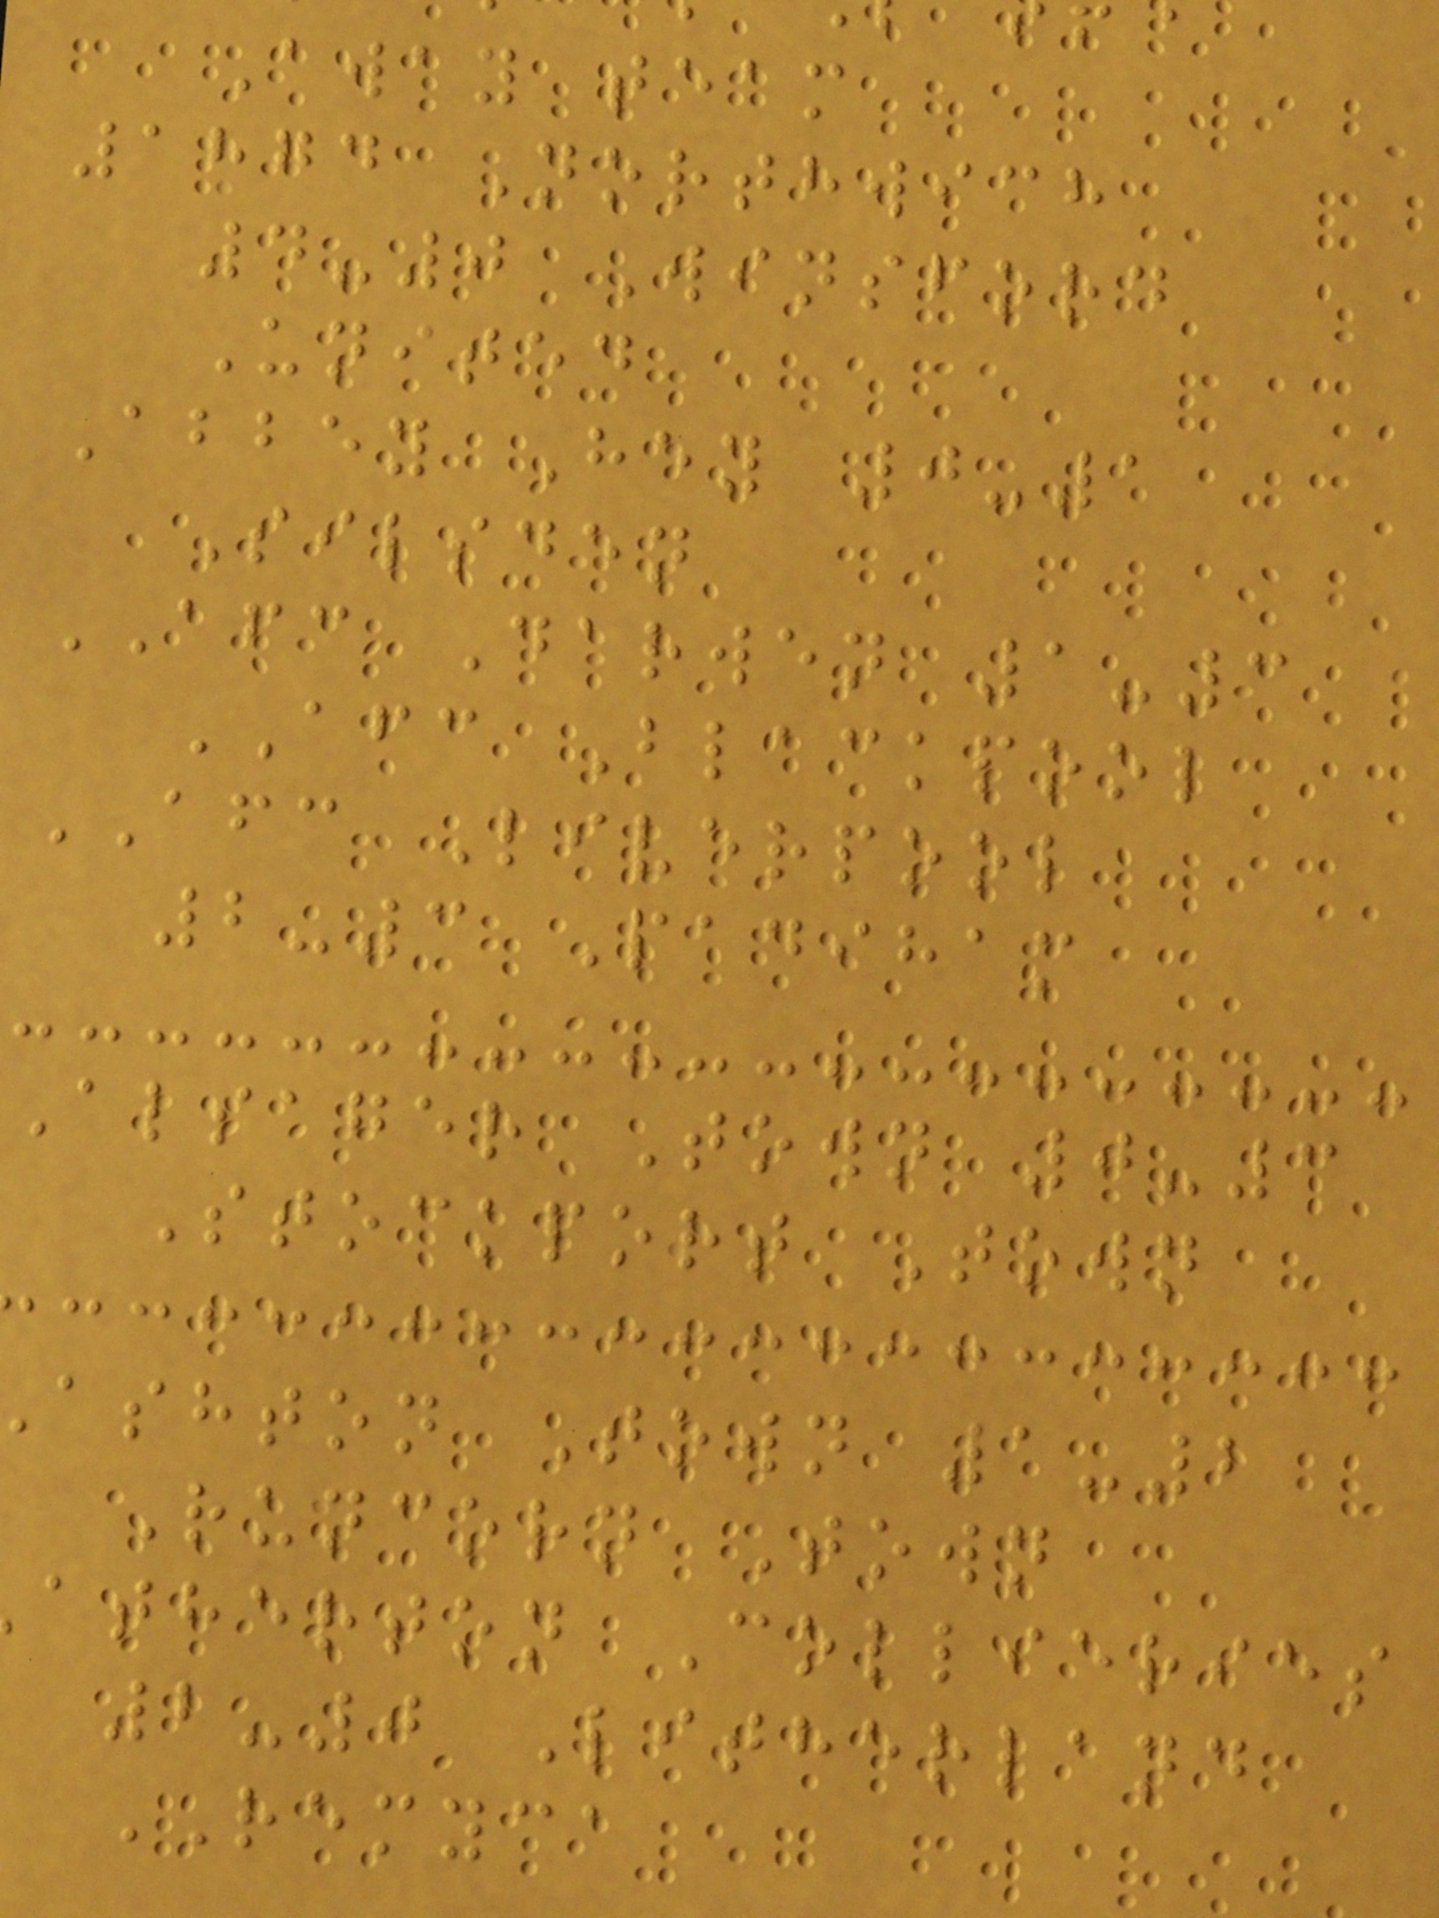Away team
1874 Northwich
4-0 Winsford
United
Abbey Hey 0-1
Silsden
AFC Darwen 1-3
AFC Blackpool
AFC Liverpool
2-3 Padiham
Alsager Town 0-3
Stockport Town
ashton Town 1-2
Runcorn Town
atherton Collieries
2-0 Litherland
REMYCA
